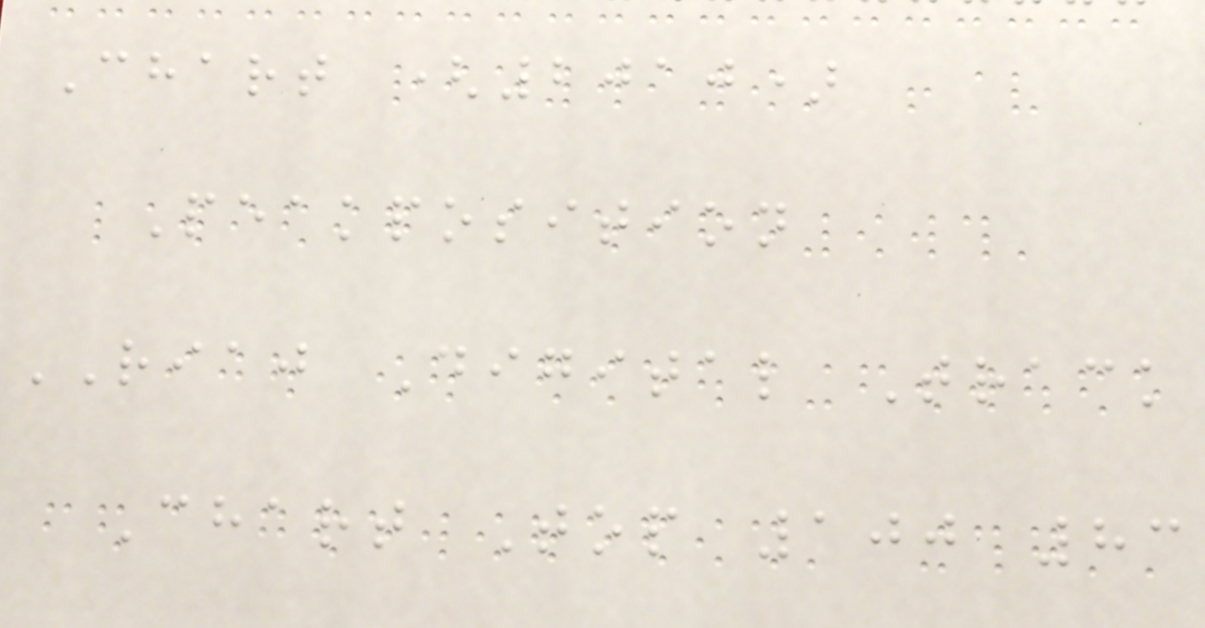Chart (2010)
Peakposition
RIAJ Digital Track
Chart Top 100 83
